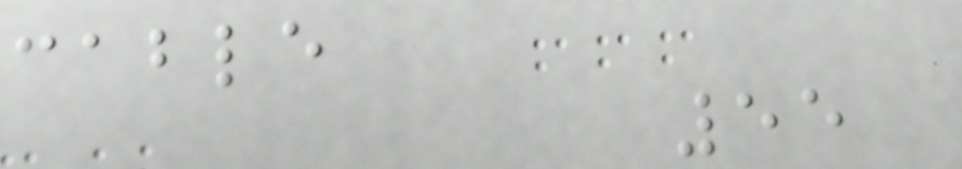cable
55
